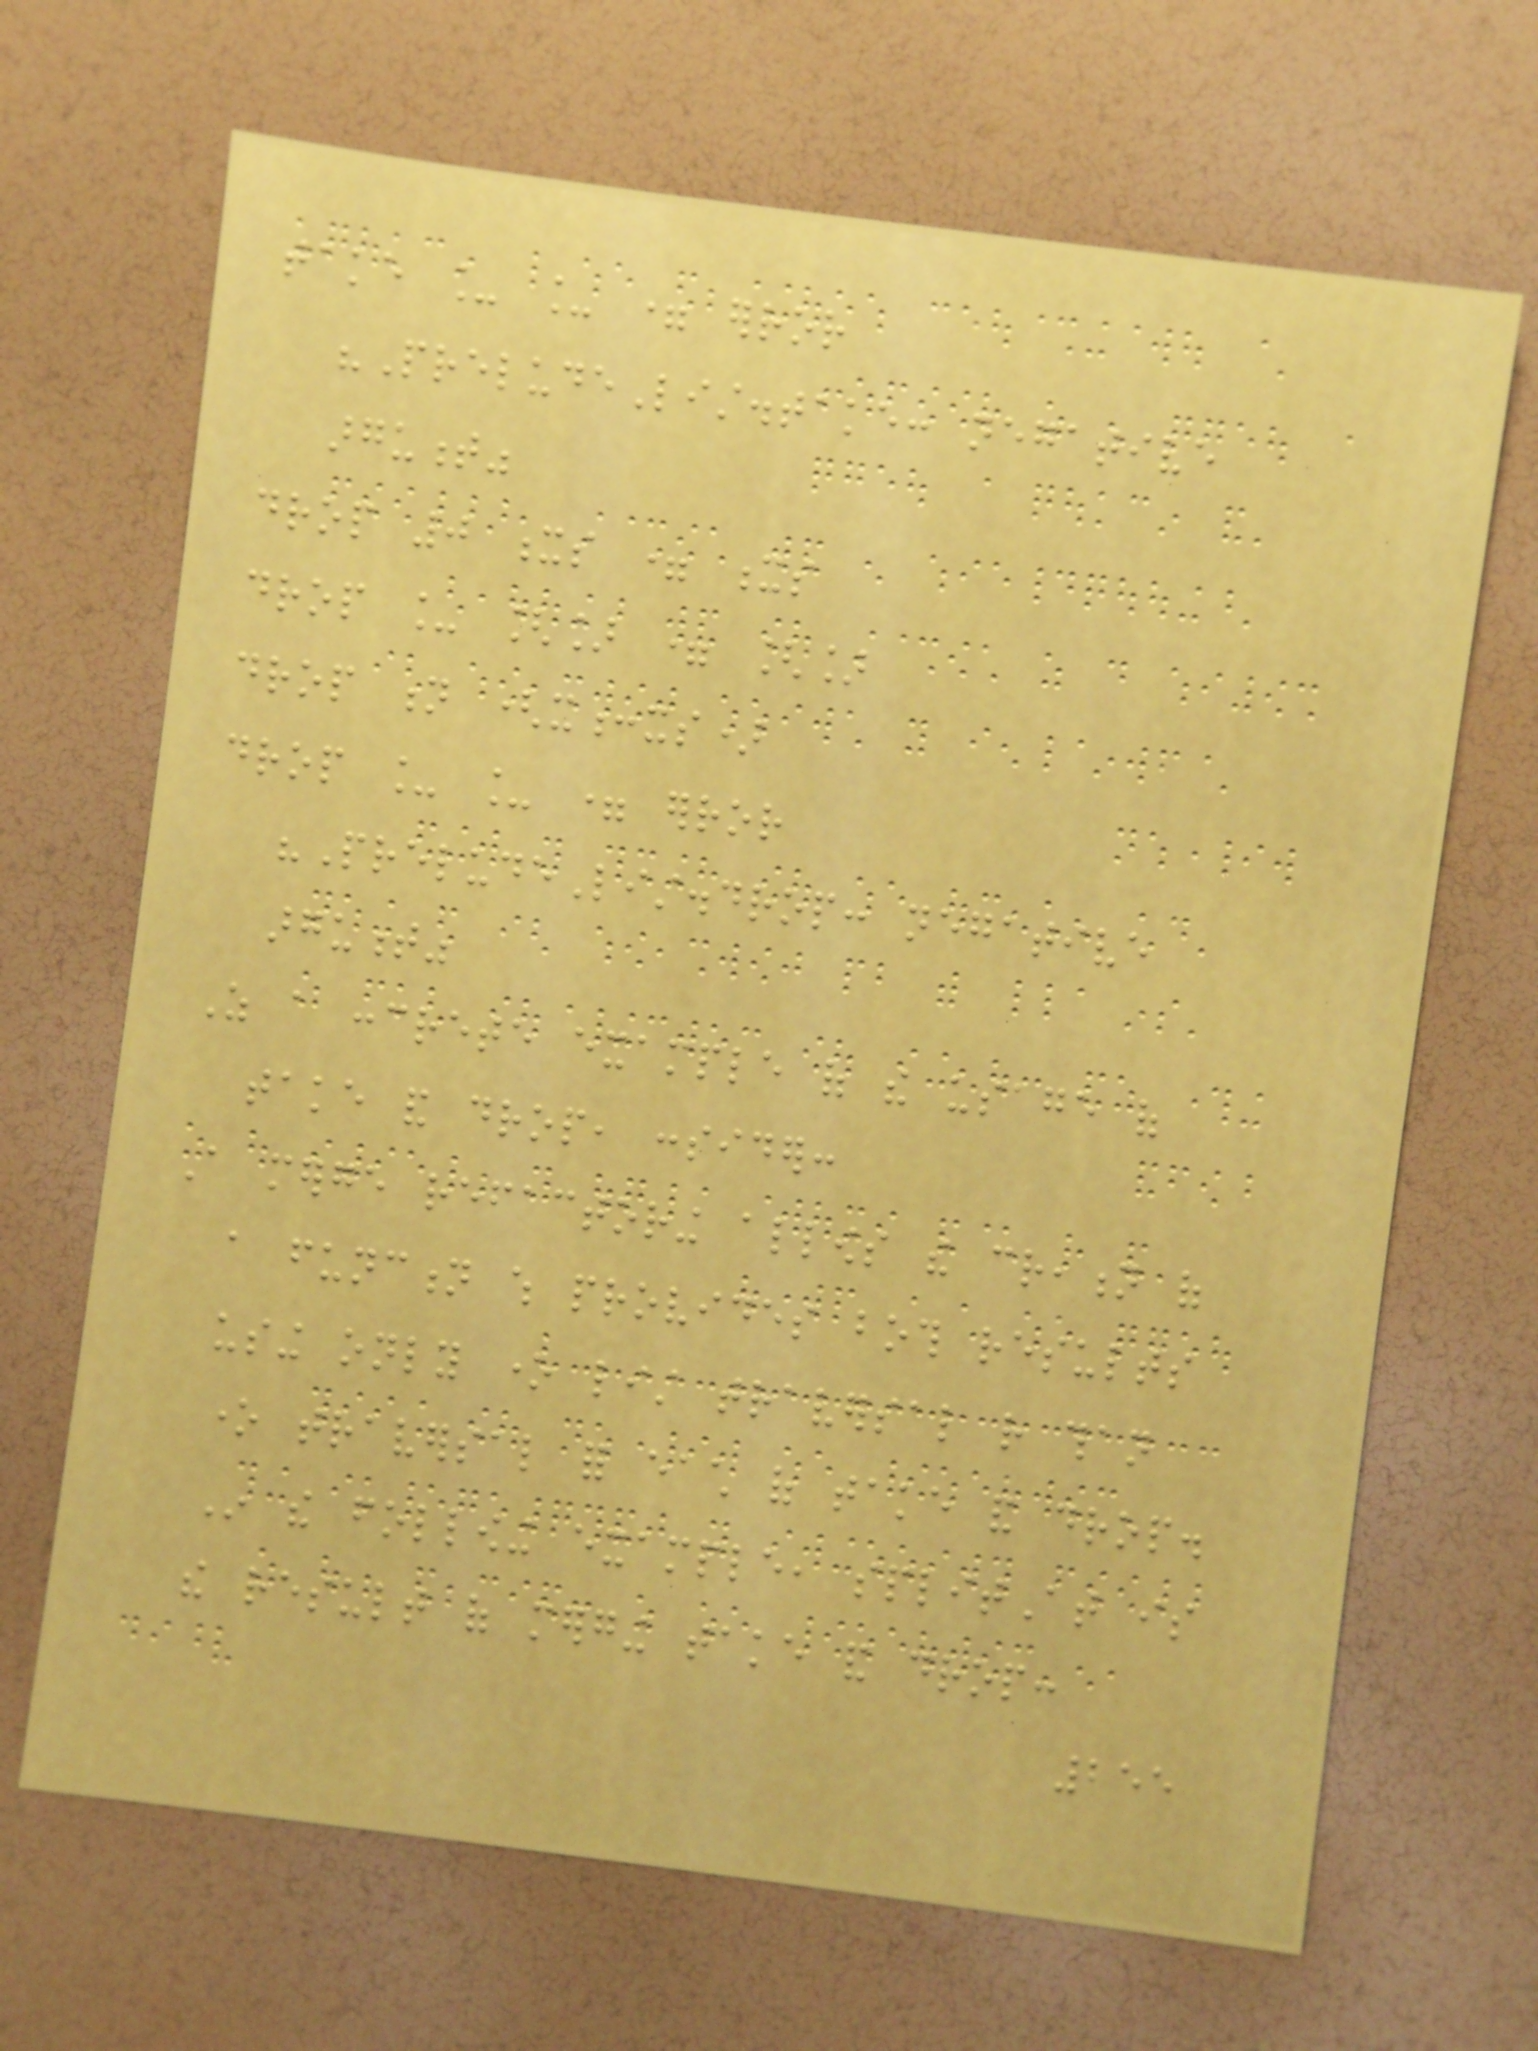take _ _ = error
"PreludeList.take: negative
argument"
drop 0 xs = xs
drop _ [] = []
drop n (x:xs)
drop _ _ = error
"PreludeList.drop: negative
argument"
As a concrete example of the usage of
take and drop, consider:
A merge refactoring allows the creation of
a function which provides both results
using only one list traversal rather than
one traversal for each of take and drop.
In the following example, splitAt is
the result of merging take and drop:
255
